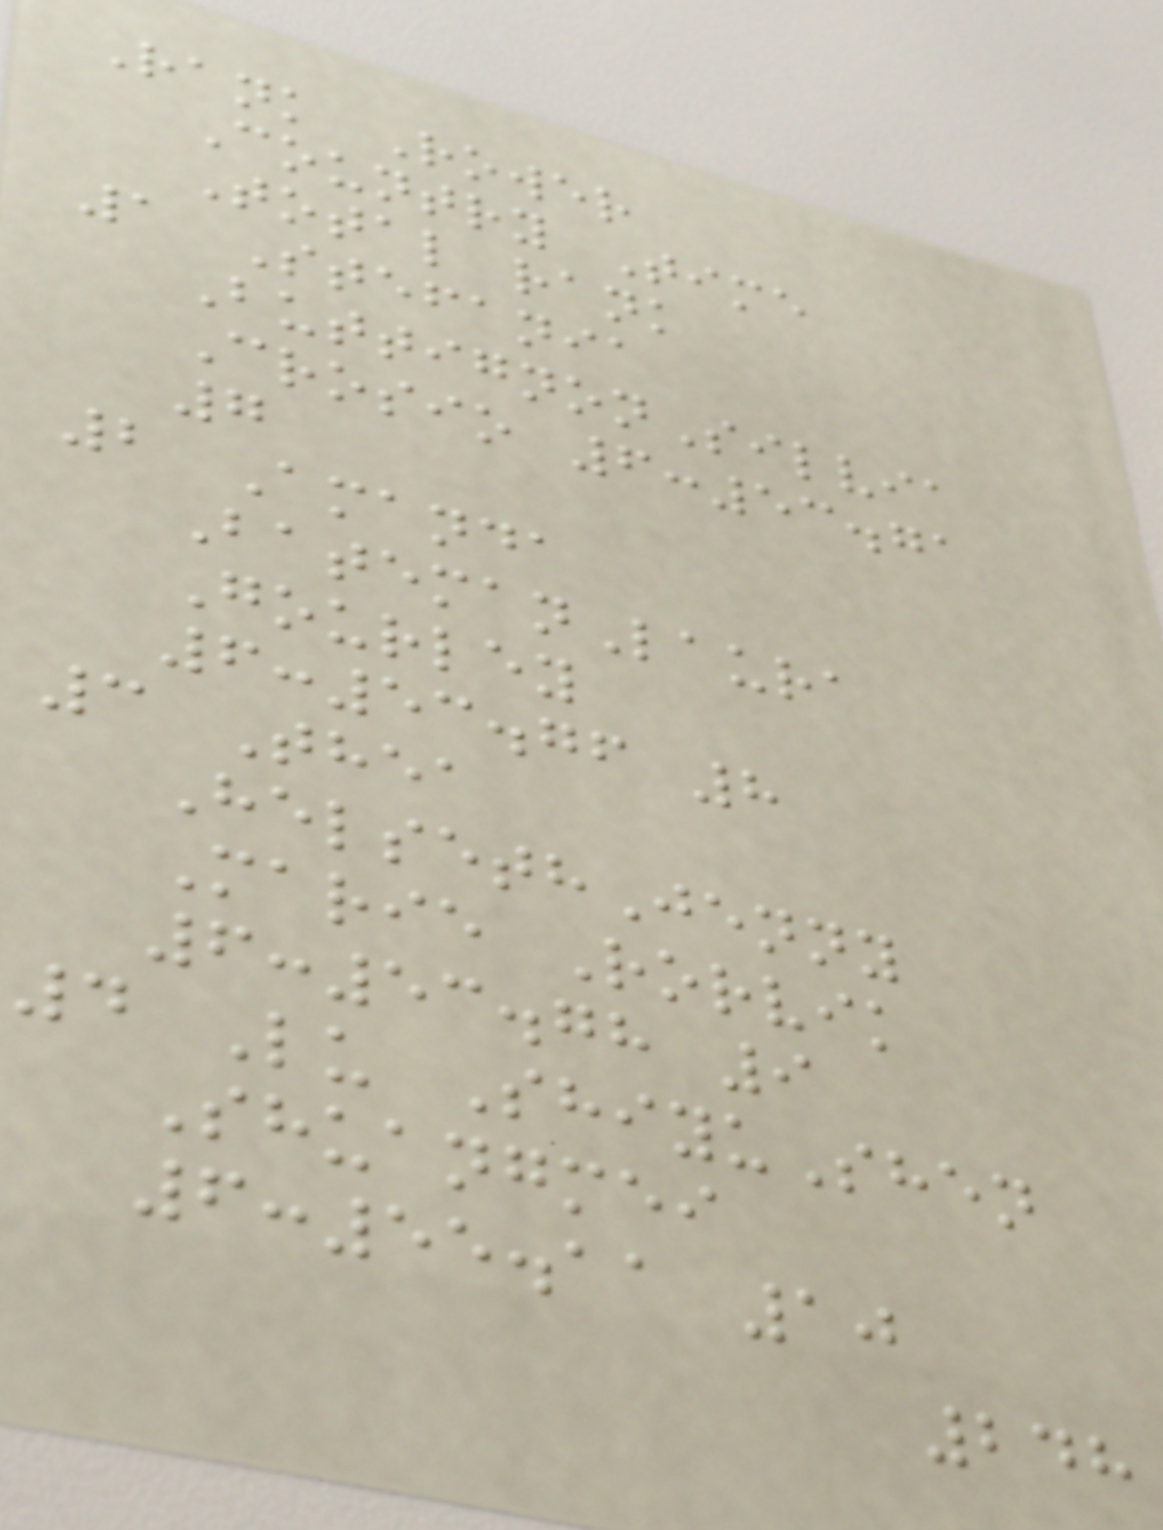Rank Rower
Country Time
Total rank
1 Stefania
ButtignonSilvia
Crosio 6:53.71
7
2 Amanda
BatemanLaura
Gourley
6:53.76 8
3 Thea
HelsethJenny
Marie Rorvik
6:53.78 9
4 Lu ShiyuShen
Shuangmei
6:55.11 10
248
